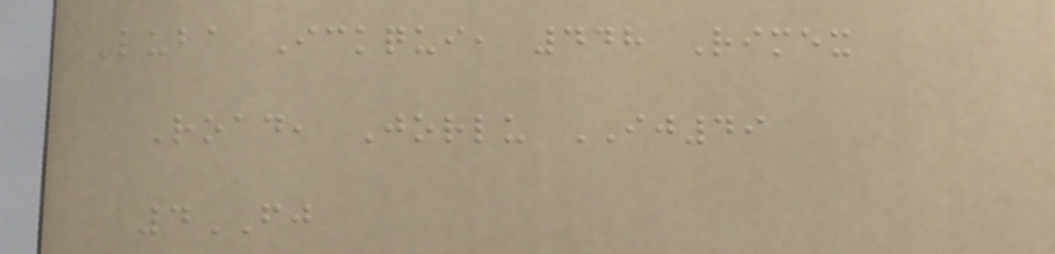Luba Ickqui, 448 Rimex
Road, Jorlu IJ49
4FJ
